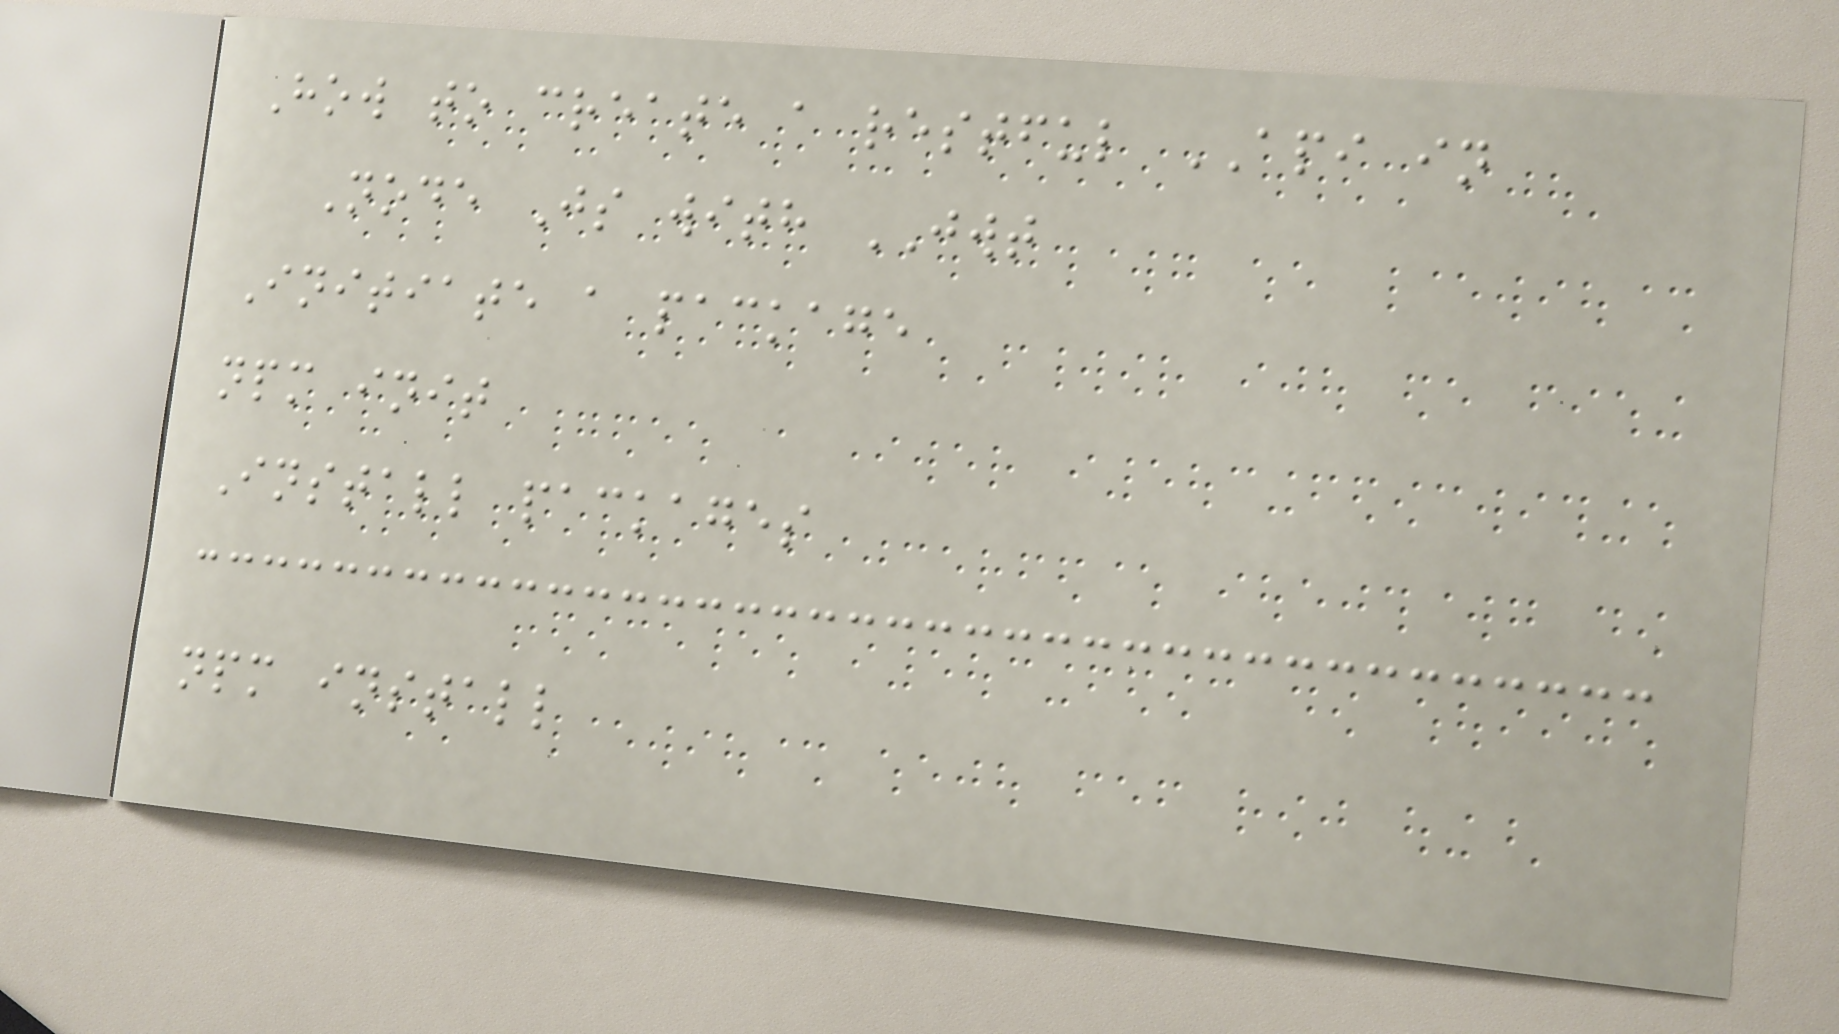How to create a restful API in
Node Js with JWT
Initiate a package
npm init
Install packages
npm install
